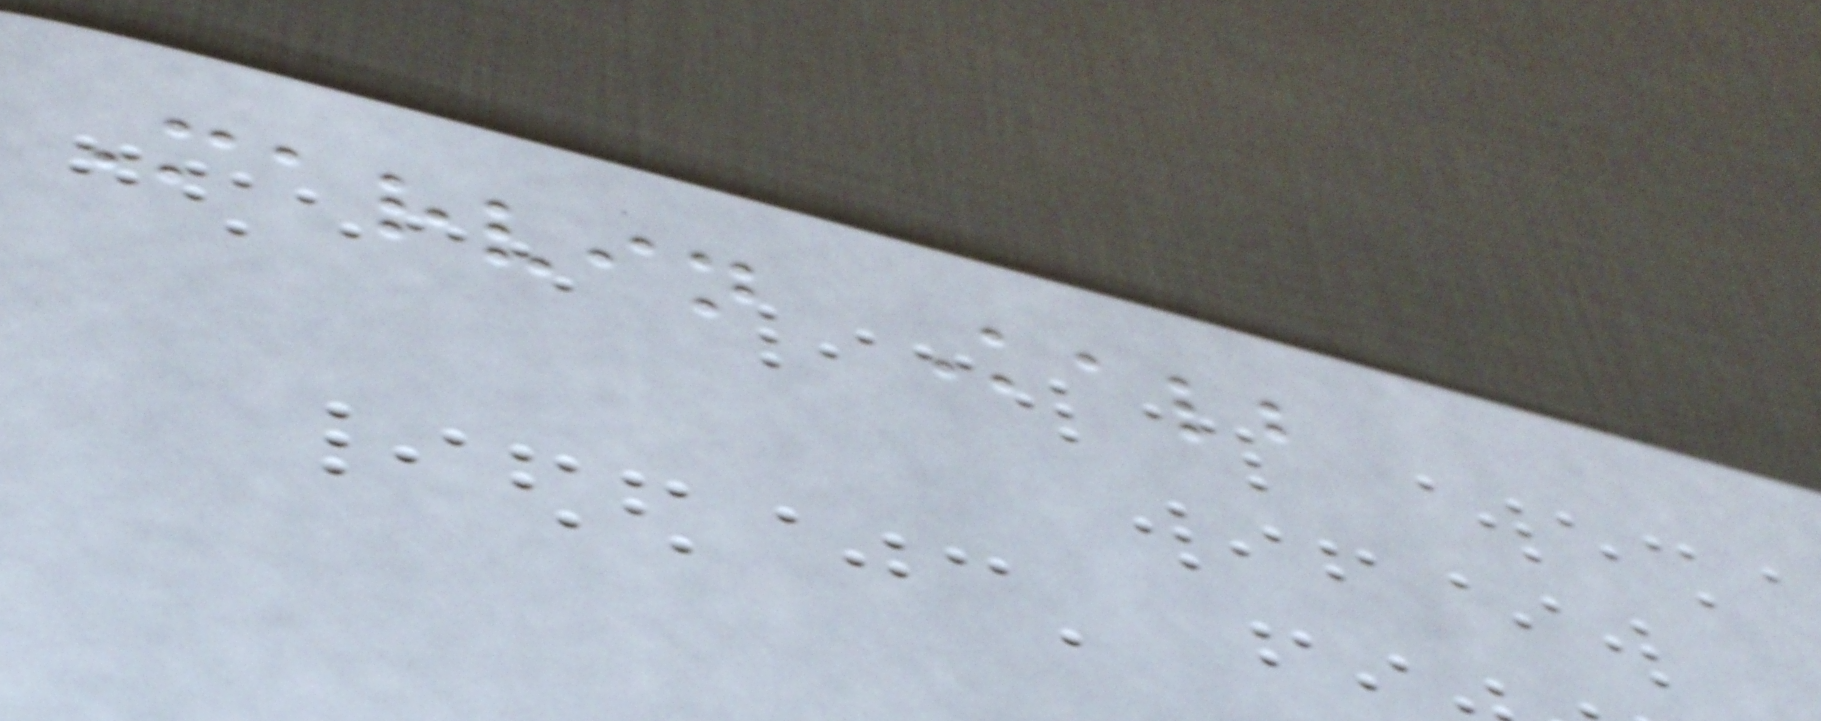Marvin Kalb
